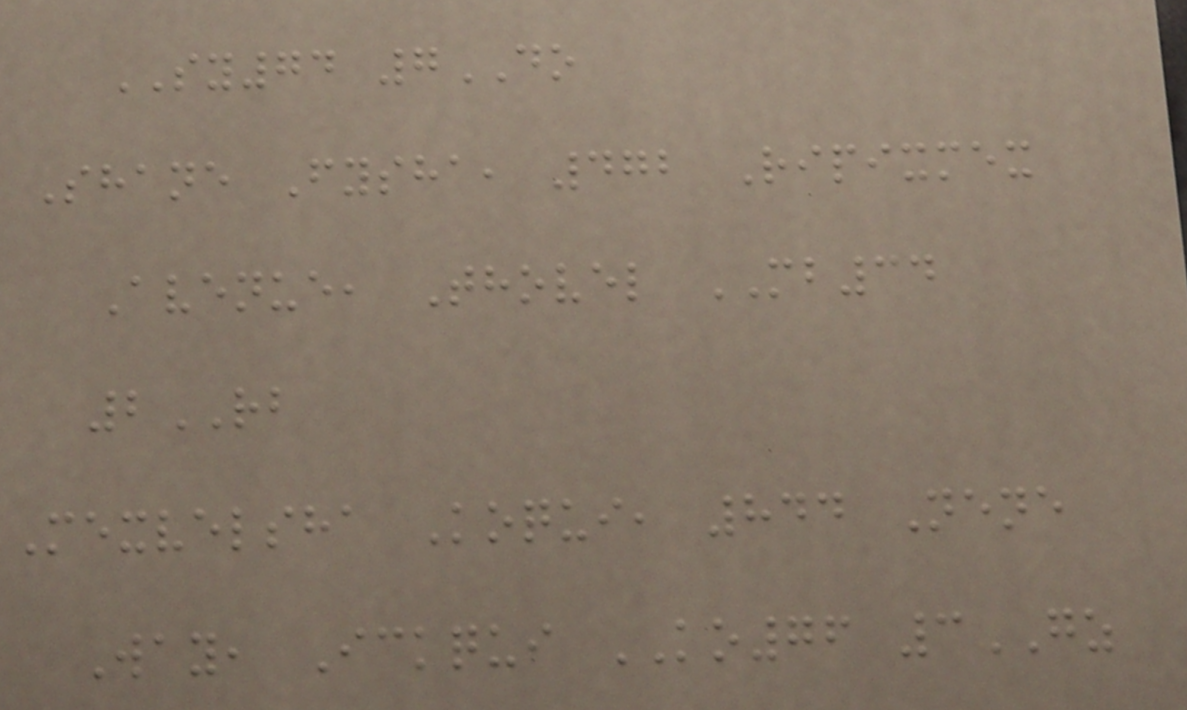SY74 7DO
Shane Fysha, 472 Ripixmex
Avenue, Thovel MB34
2RB
Mexvelsha Koqui, 844 Nene
Way, Ickqui KO76 3GZ
